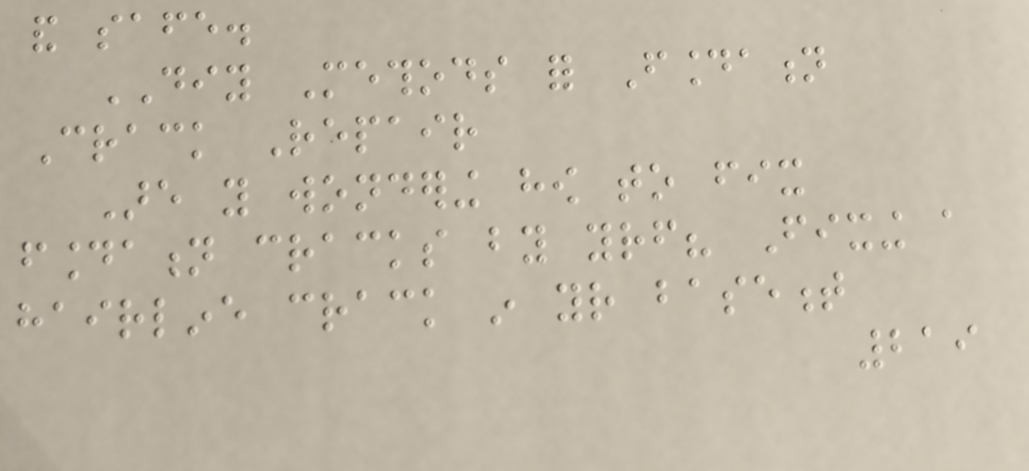and safe.
DIY Methods for Foundation
Crack Repair
Are you wondering how to fix
foundation cracks by yourself? Fixing a
hairline crack in your basement
219
